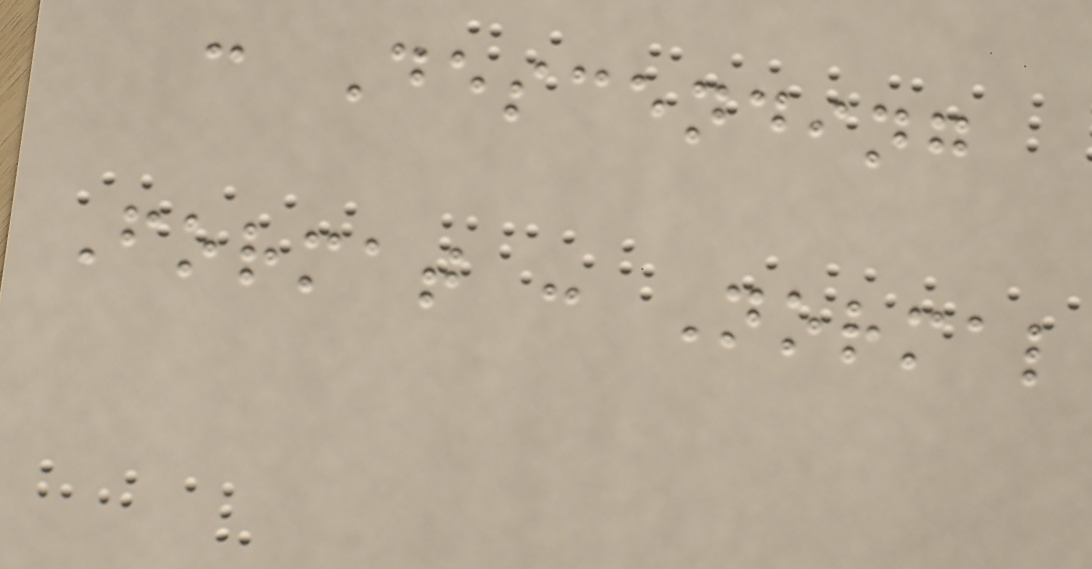: Descending
Format : Normal
